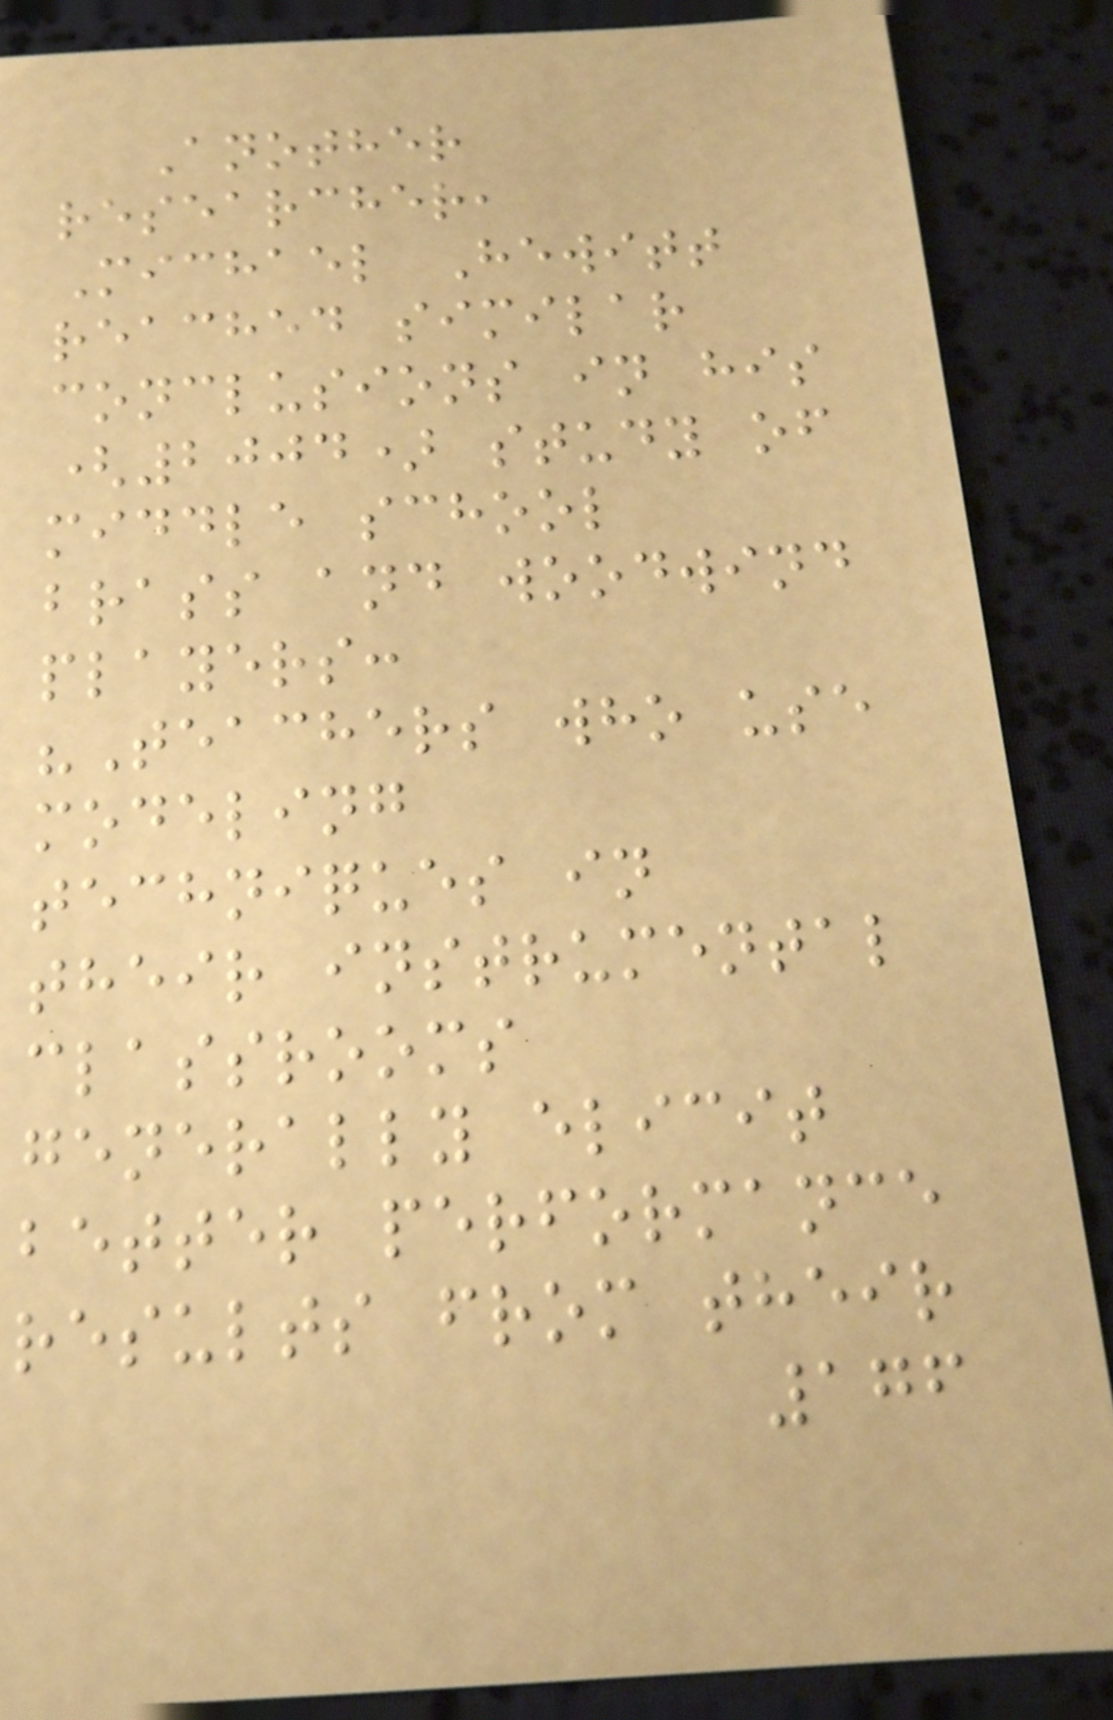Another
researcher,
Michael Hewitt
reached similar
conclusions in his
(2004) study of
middle school
brass and woodwind
players:
"Teachers who use
modeling
techniques in
their instrumental
classrooms
generally elicit
better performance
results from their
176
